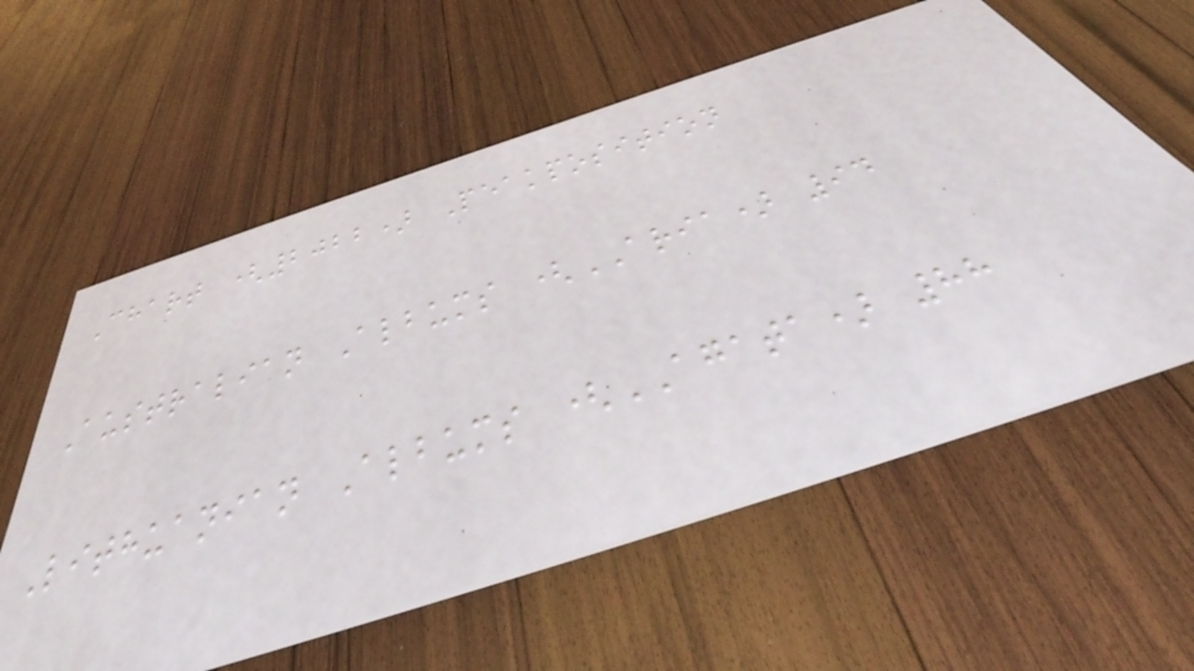Chart (2022) Peakposition
Australian Albums (ARIA) 94
Lithuanian Albums (AGATA) 88
